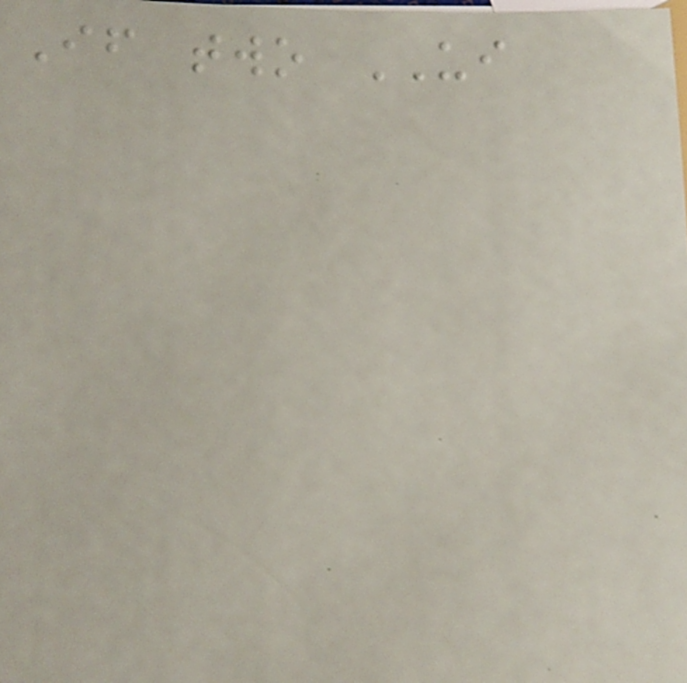If two UI
